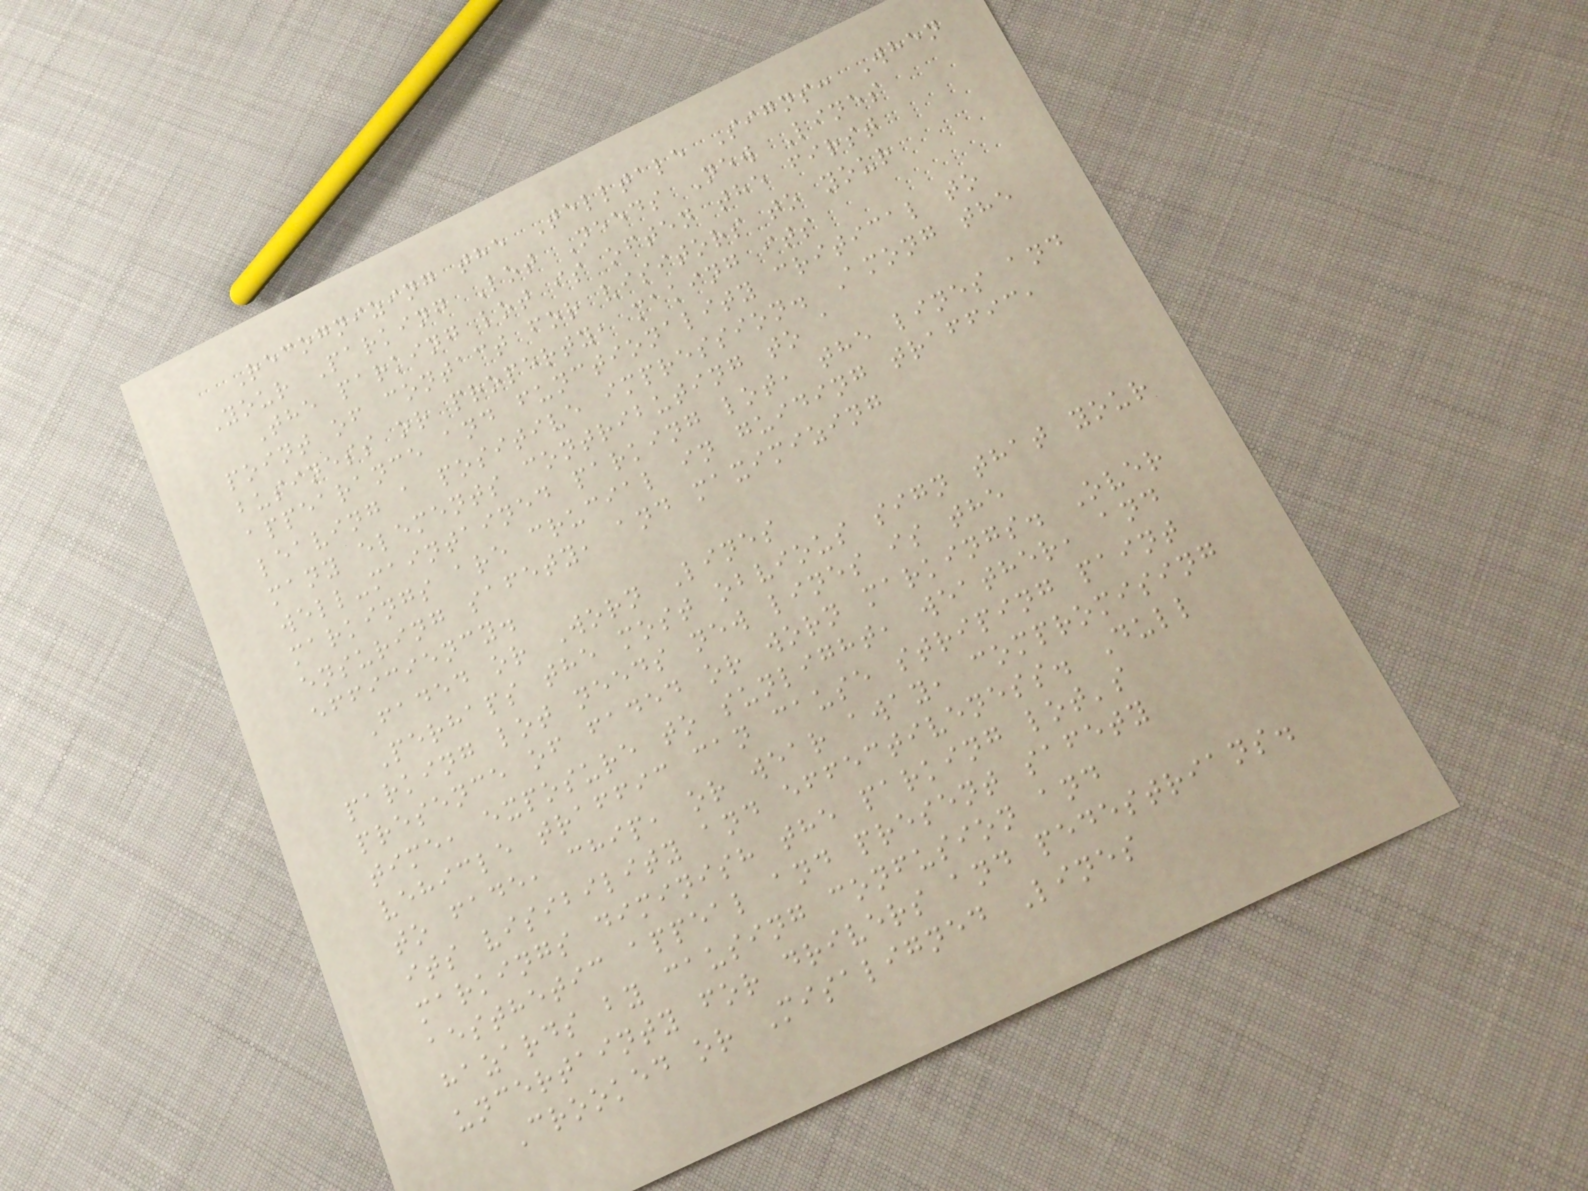Recognizing the Telltale Signs: When
Your Parking Lot Needs New Lines
The parking lot is often the first
point of contact for visitors to your
business or property, making its
appearance and functionality critical to
leaving a positive impression. Among the
many elements contributing to a
well-maintained parking lot, the lines and
markings are crucial in guiding traffic,
ensuring safety, and maximizing
efficiency.
Faded or Worn Lines
Perhaps the most obvious sign that your
parking lot needs new lines is the
presence of faded or worn markings. Over
time, exposure to sunlight, weather, and
vehicle traffic can cause striping paint
to fade, chip, or wear away, compromising
its visibility and effectiveness. Dull
markings diminish the parking lot's
aesthetic appeal and present safety
hazards by causing confusion and
uncertainty for drivers and pedestrians.
Crooked or Misaligned Lines
